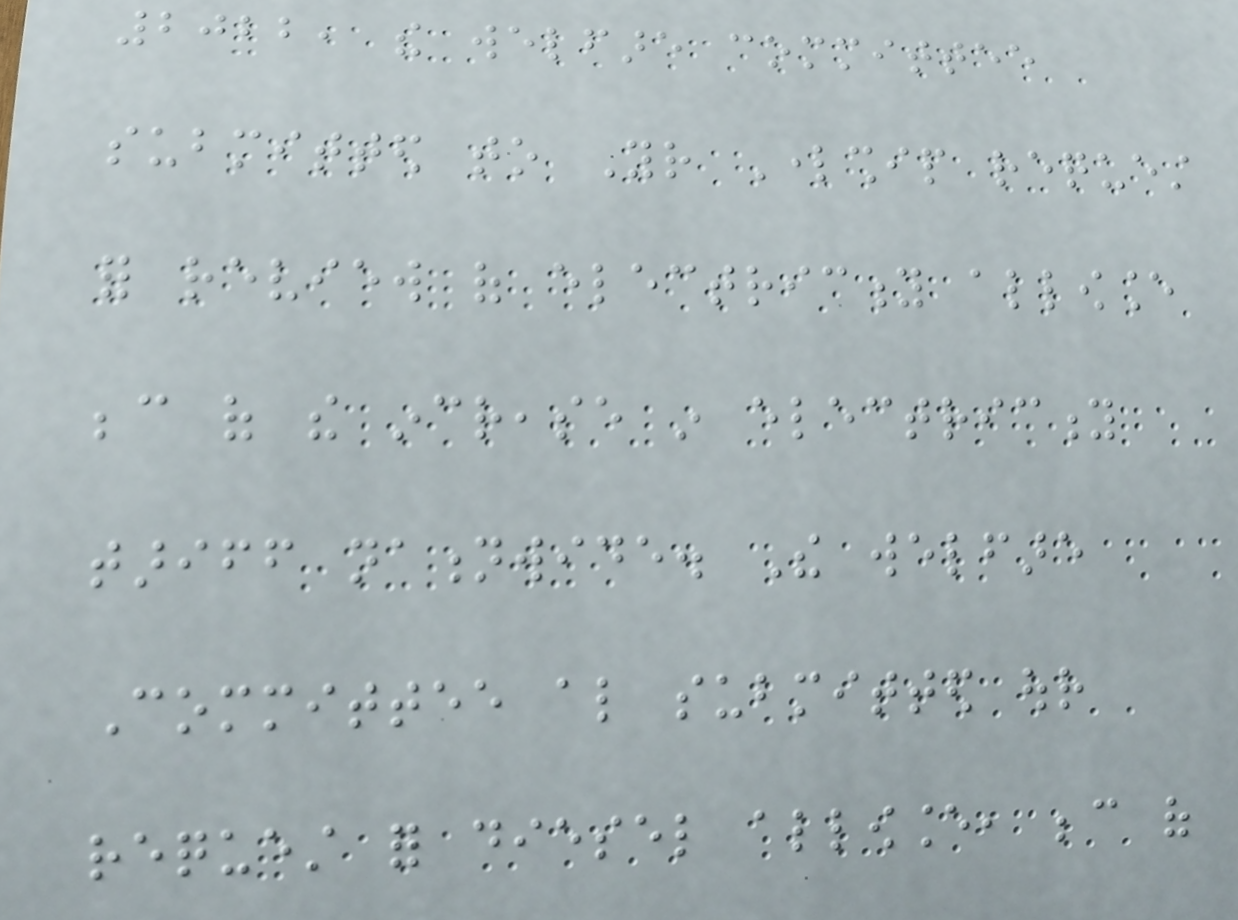2022, the welfare committee
submitted to Your Lordship request
for review of electricity allowance
because of the increase in electricity
tariff nationwide. The welfare
Committee also submitted our
request for diesel allowance, because of
